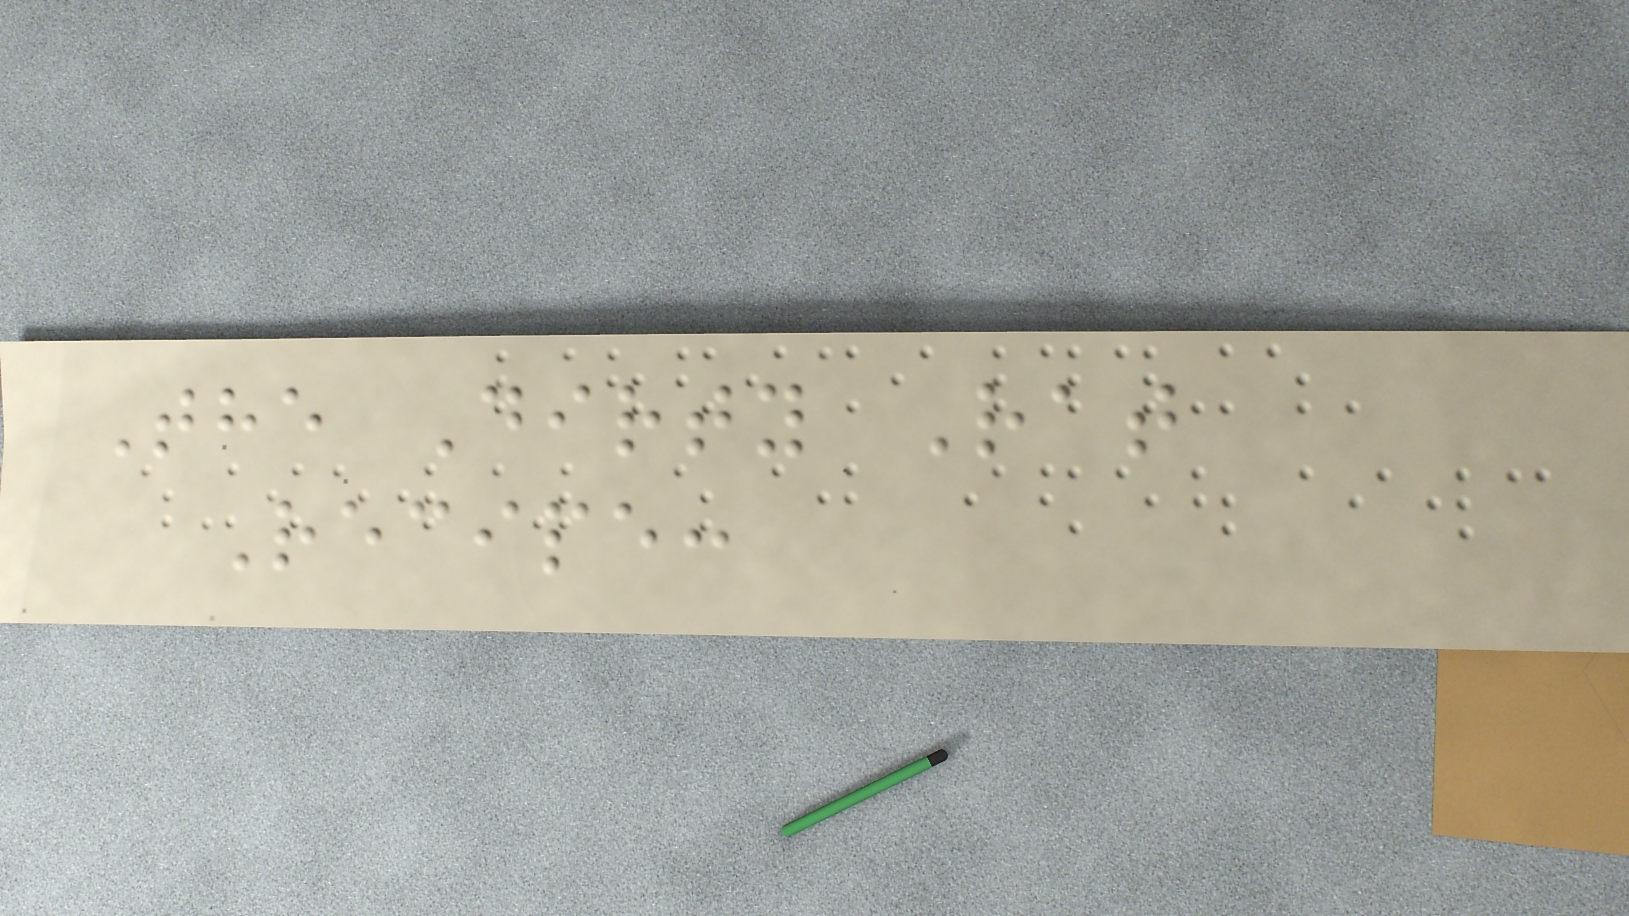The Dirty Rat
Recipe:
